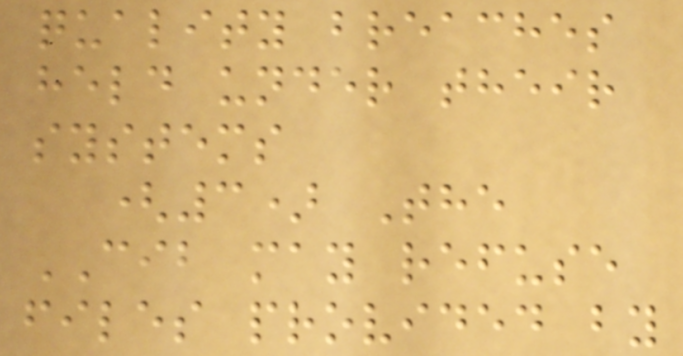quality breaches
held under their
systems
(3) The
CIB may refuse
files provided by
